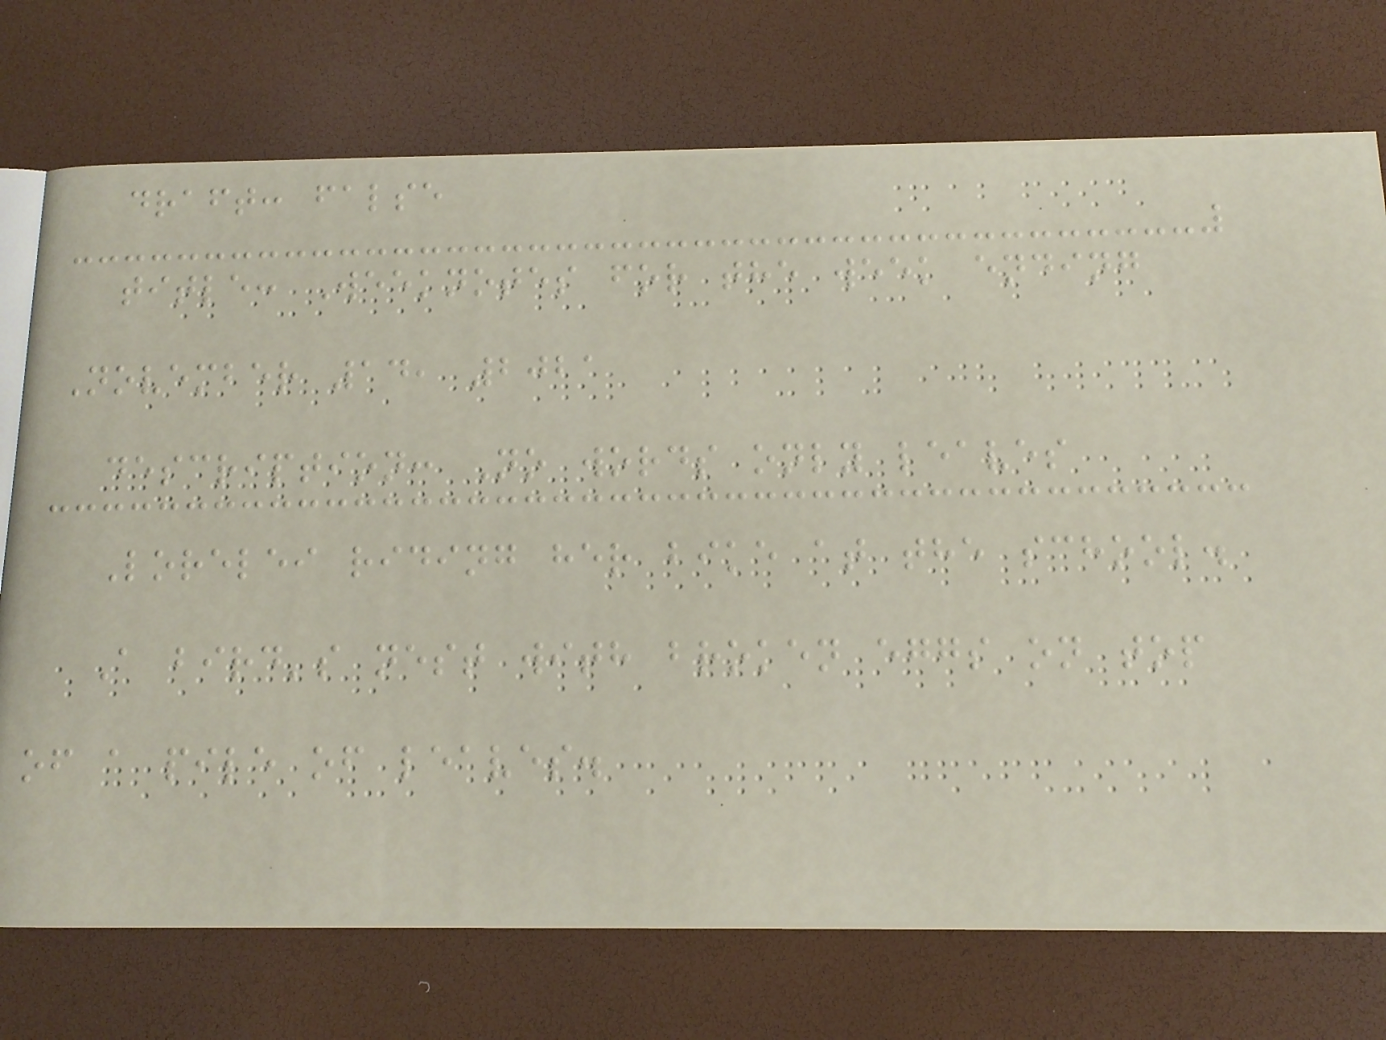draft: false
title: Weeknotes for the week ending
November 14, 2021
description: No words only leaves
Lorelei riding her bike at the school.
A bird's nest with broken eggs on top
of a pile of leaves.
